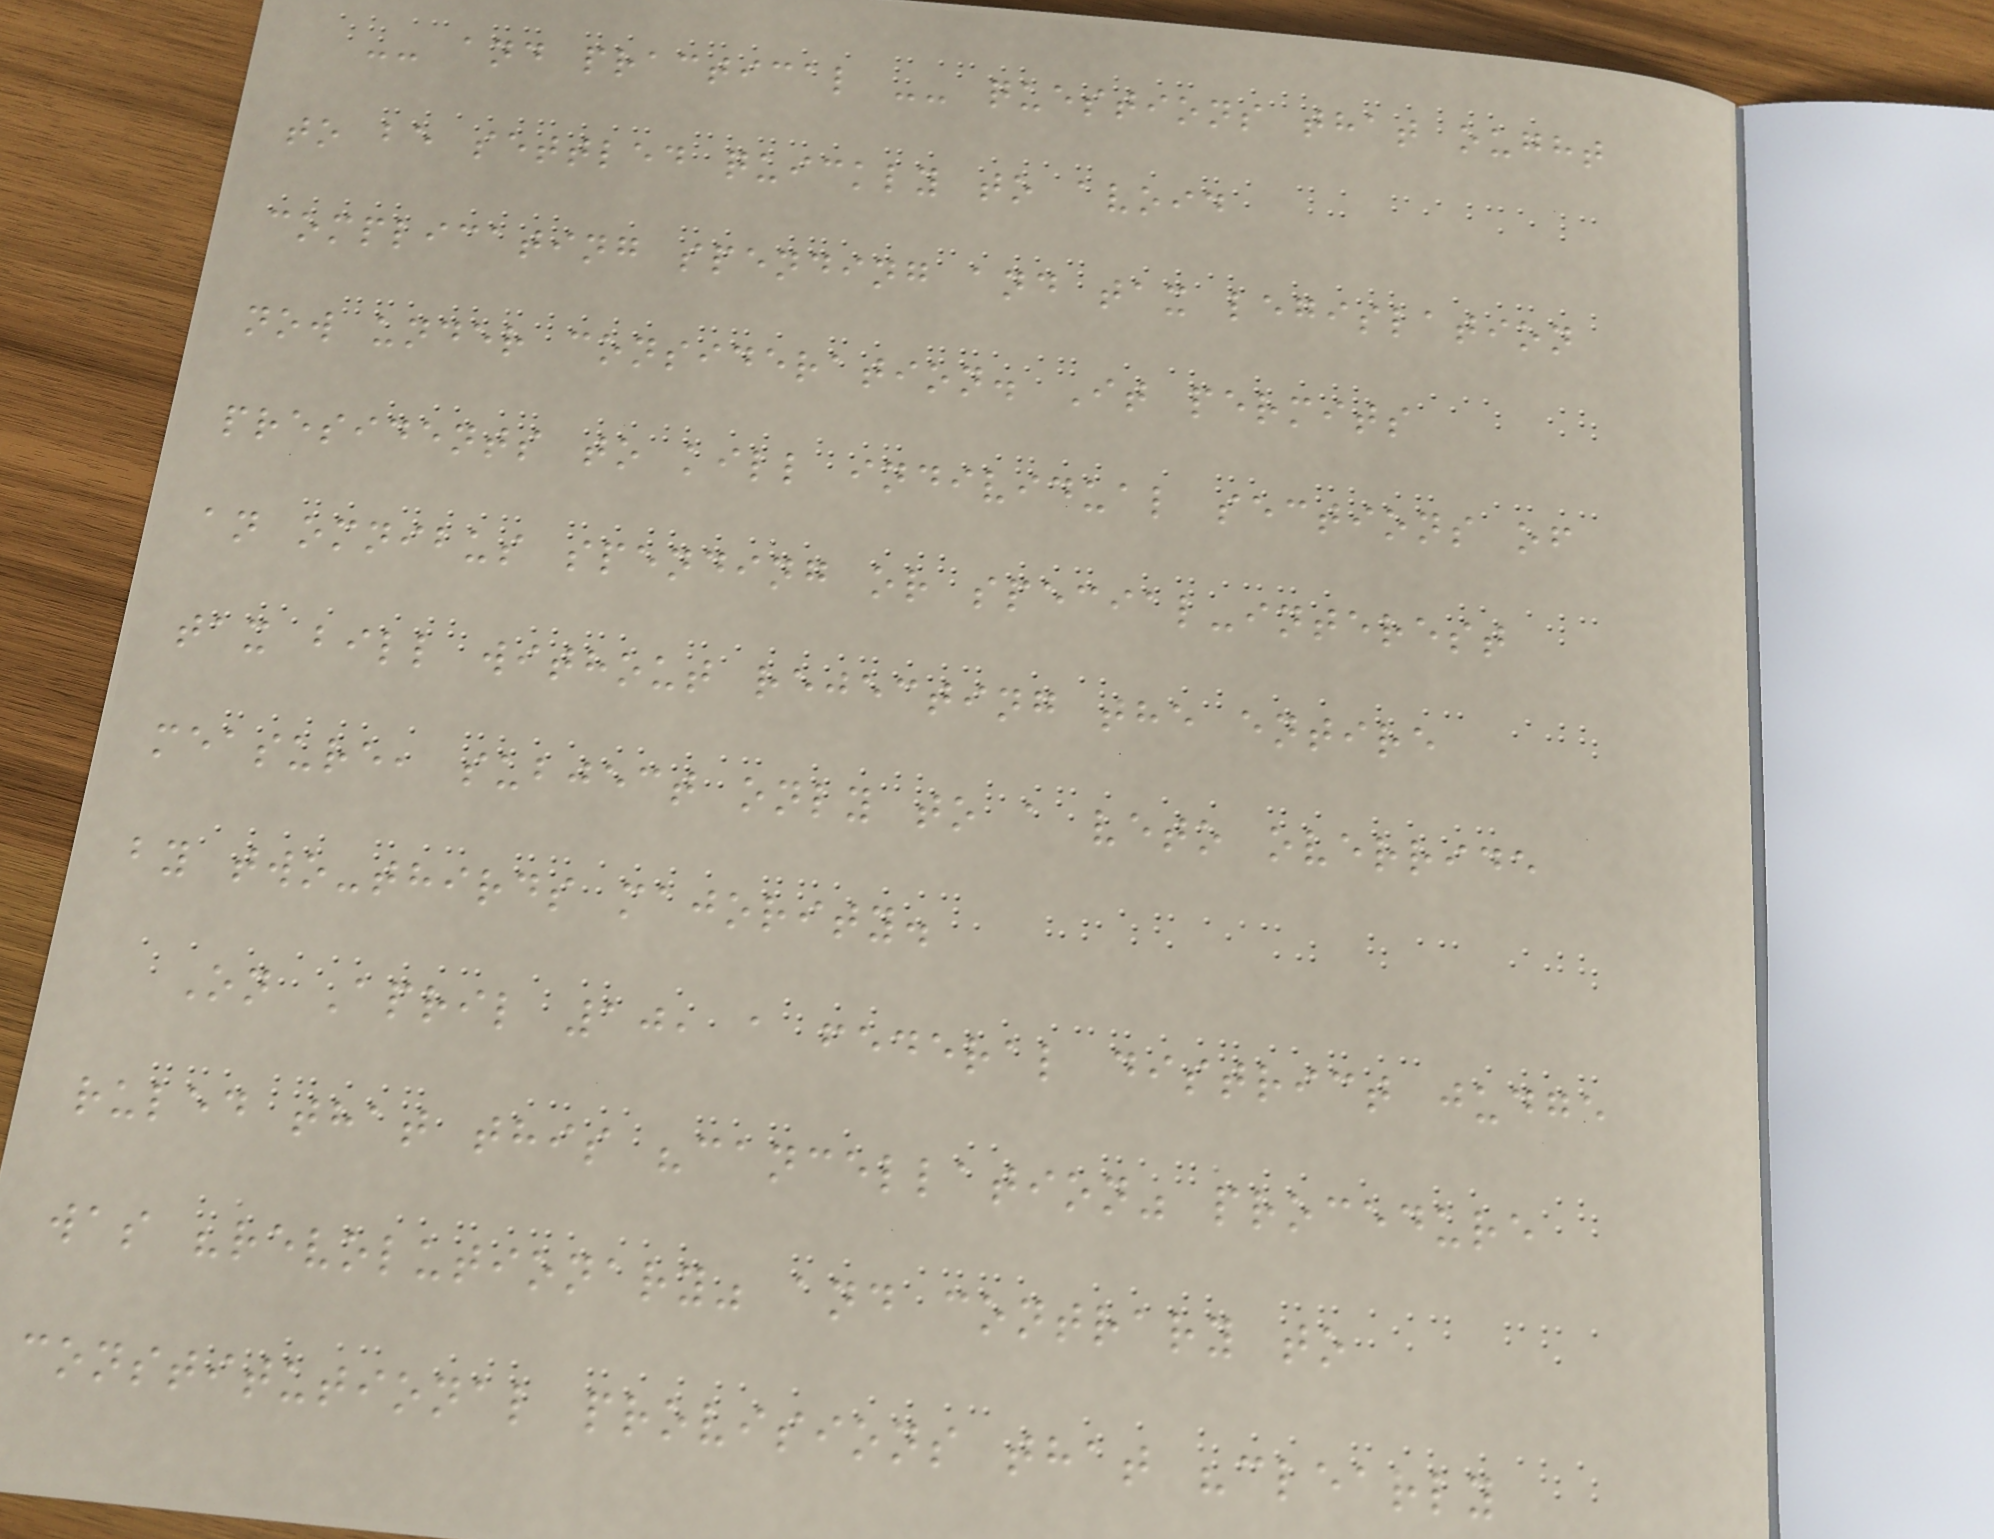-- and practical -- questions that ought
to be settled quickly to avoid
complicating spending and tax legislation
now under consideration. It permits
presidents to kill individual sections of
an omnibus spending or special-interest
tax bill without rejecting the entire
measure, subject only to a veto override
by two-thirds majority.
On April 10, a federal district judge
ruled that this "cancellation" procedure
was "revolutionary" and contrary to
constitutional provisions that "clearly
